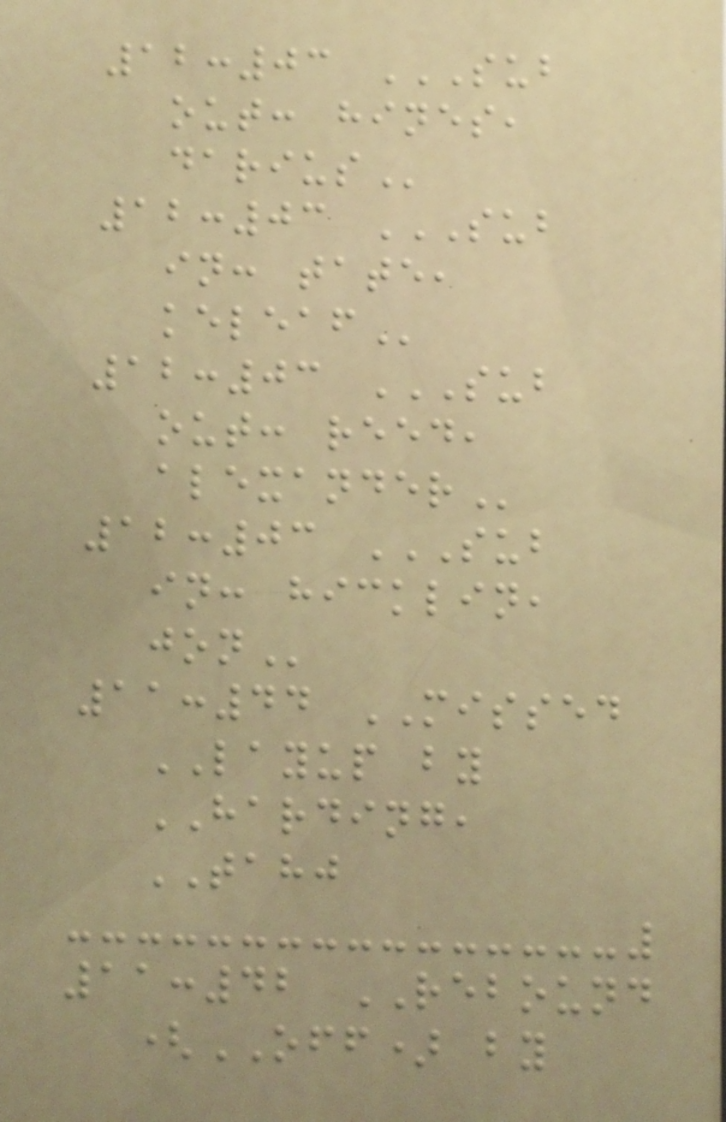12:03 SUB
OUT: HINES,
DARIUS
12:03 SUB
IN: TATE,
KELEAF
12:03 SUB
OUT: REED,
ALEXANDER
12:03 SUB
IN: HICKLIN,
JON
11:44 MISSED
LAYUP by
HARDING,
TAHJ
11:42 REBOUND
(OFF) by
